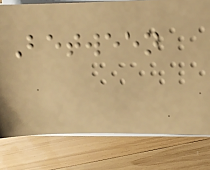Between
